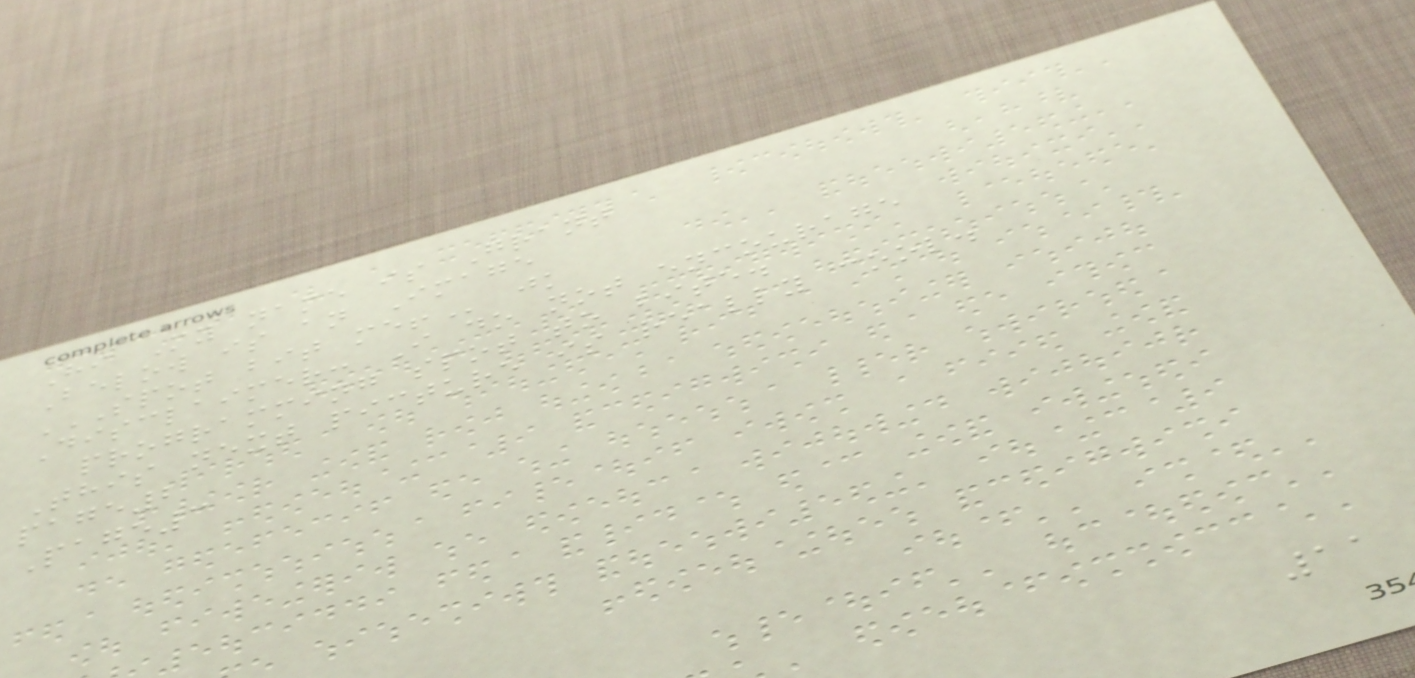Hi My name is Grant
Below is an Image
SPOT BIT ME! jk
Disclaimer: I do not encourage
programming spot to bite.
This next picture is really cool.
page2
Page3
11
